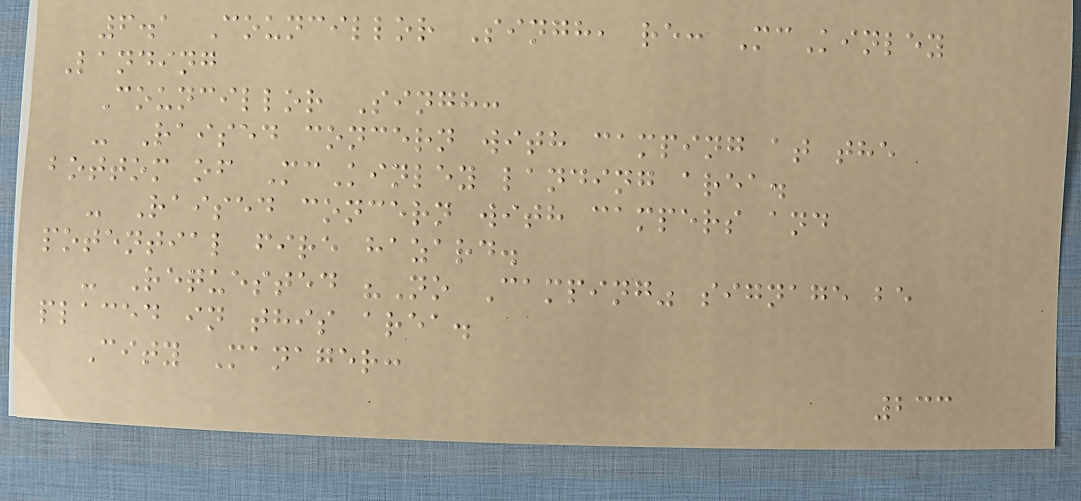6.1 Councillor Singh, re: McKinley
Landing
Councillor Singh:
- Raised concern with camping at the
bottom of McKinley landing area.
- Raised concern with campers and
potential fire hazard.
- Requested "No Camping" signage be
placed in this area.
City Manager:
233
